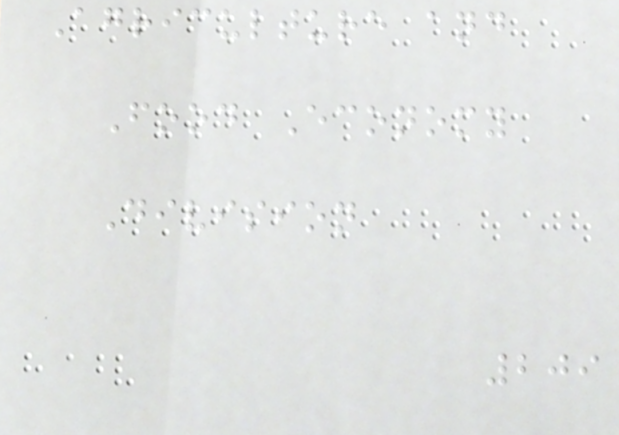Agriculture and
Food Economy
Division
209
